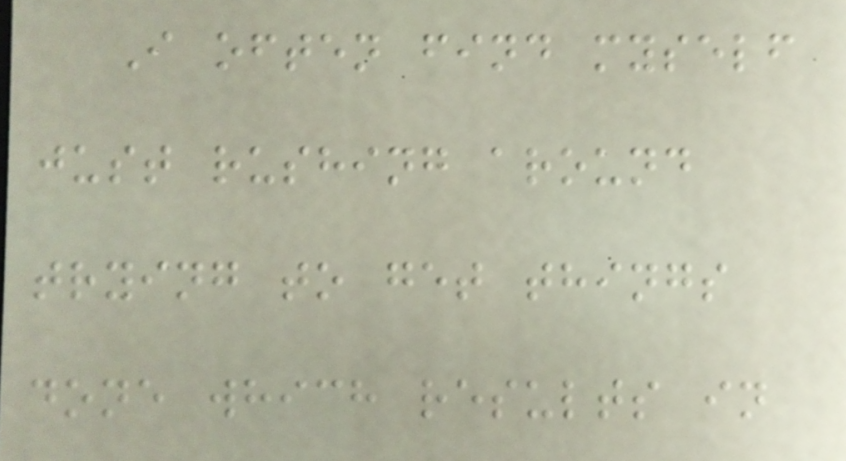I often find myself
just rushing around
trying to get things
done which results in
